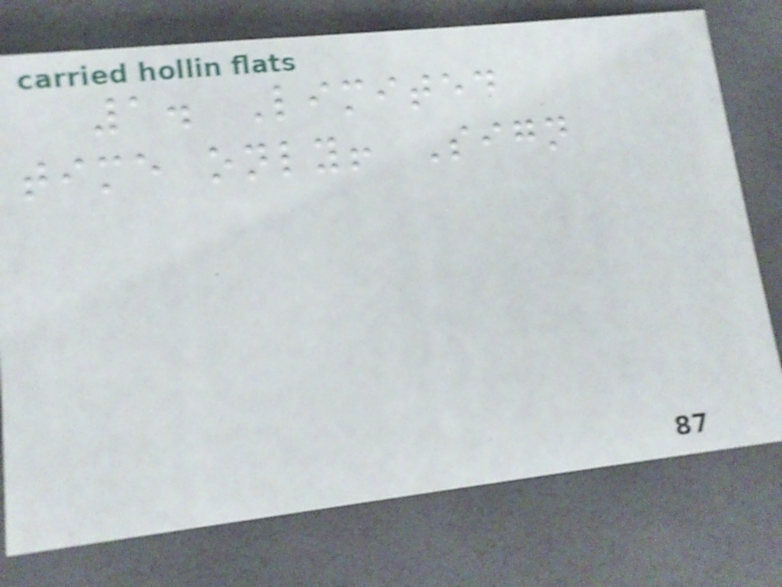1. Limited
time only! Sign
